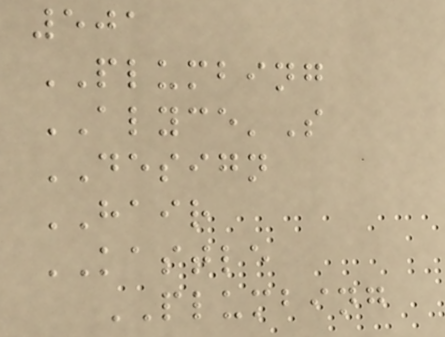501
PLUMBING
ALYCE'S
DESIGN
HAIR
KASTLE
PLUMBING
